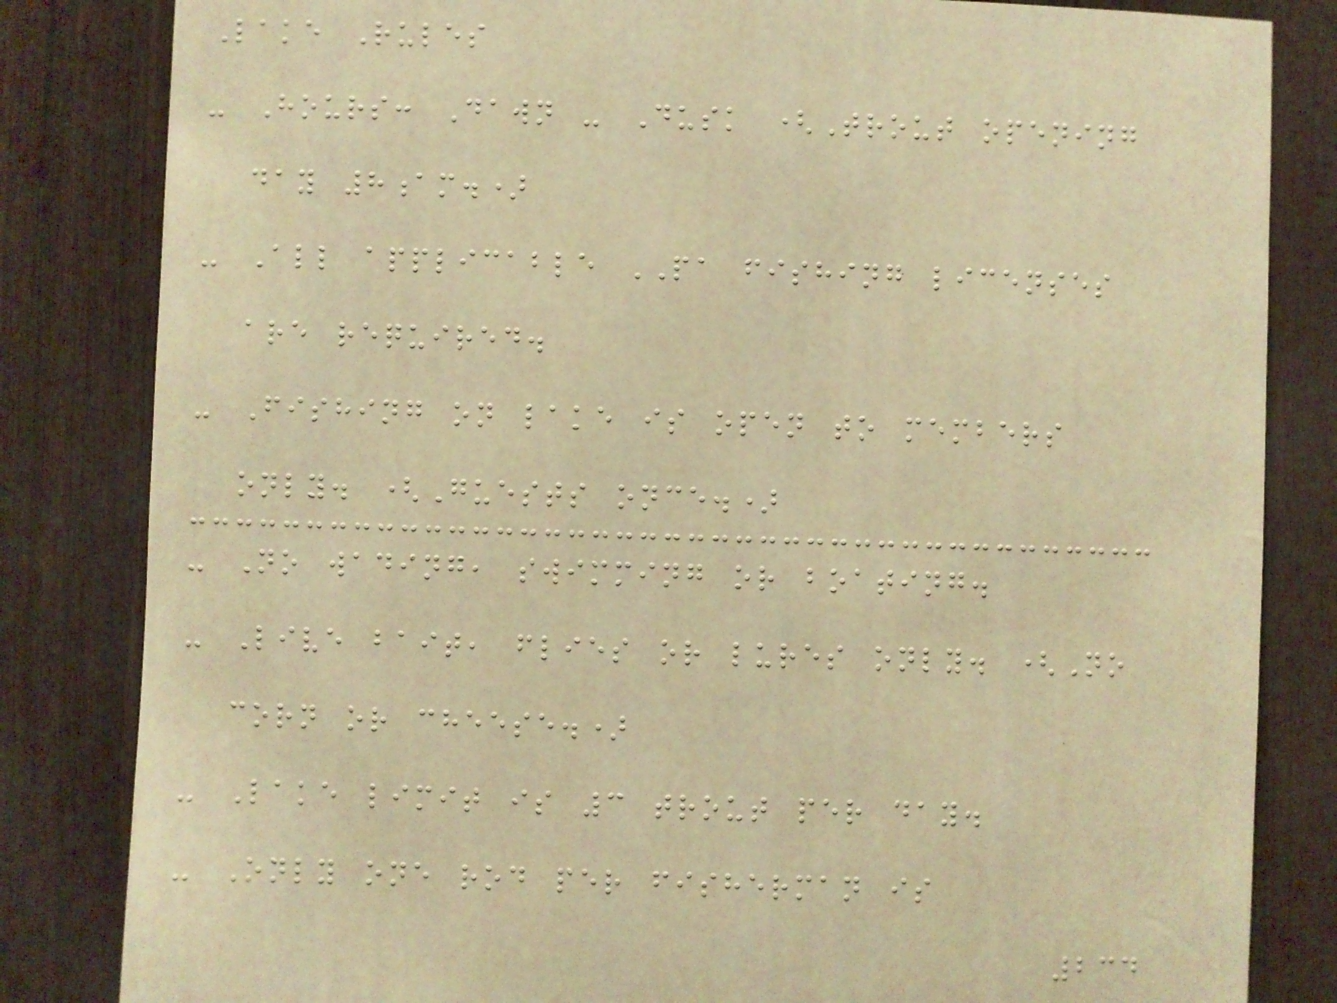Lake Rules
- Hours: Dawn - Dusk (Trout opening
day 8am.)
- All applicable PA fishing licenses
are required.
- Fishing on lake is open to members
only. (Guests once.)
- No wading, swimming or boating.
- Live bait, flies or lures only. (No
corn or cheese.)
- Lake limit is 3 trout per day.
- Only one rod per fisherman is
234
